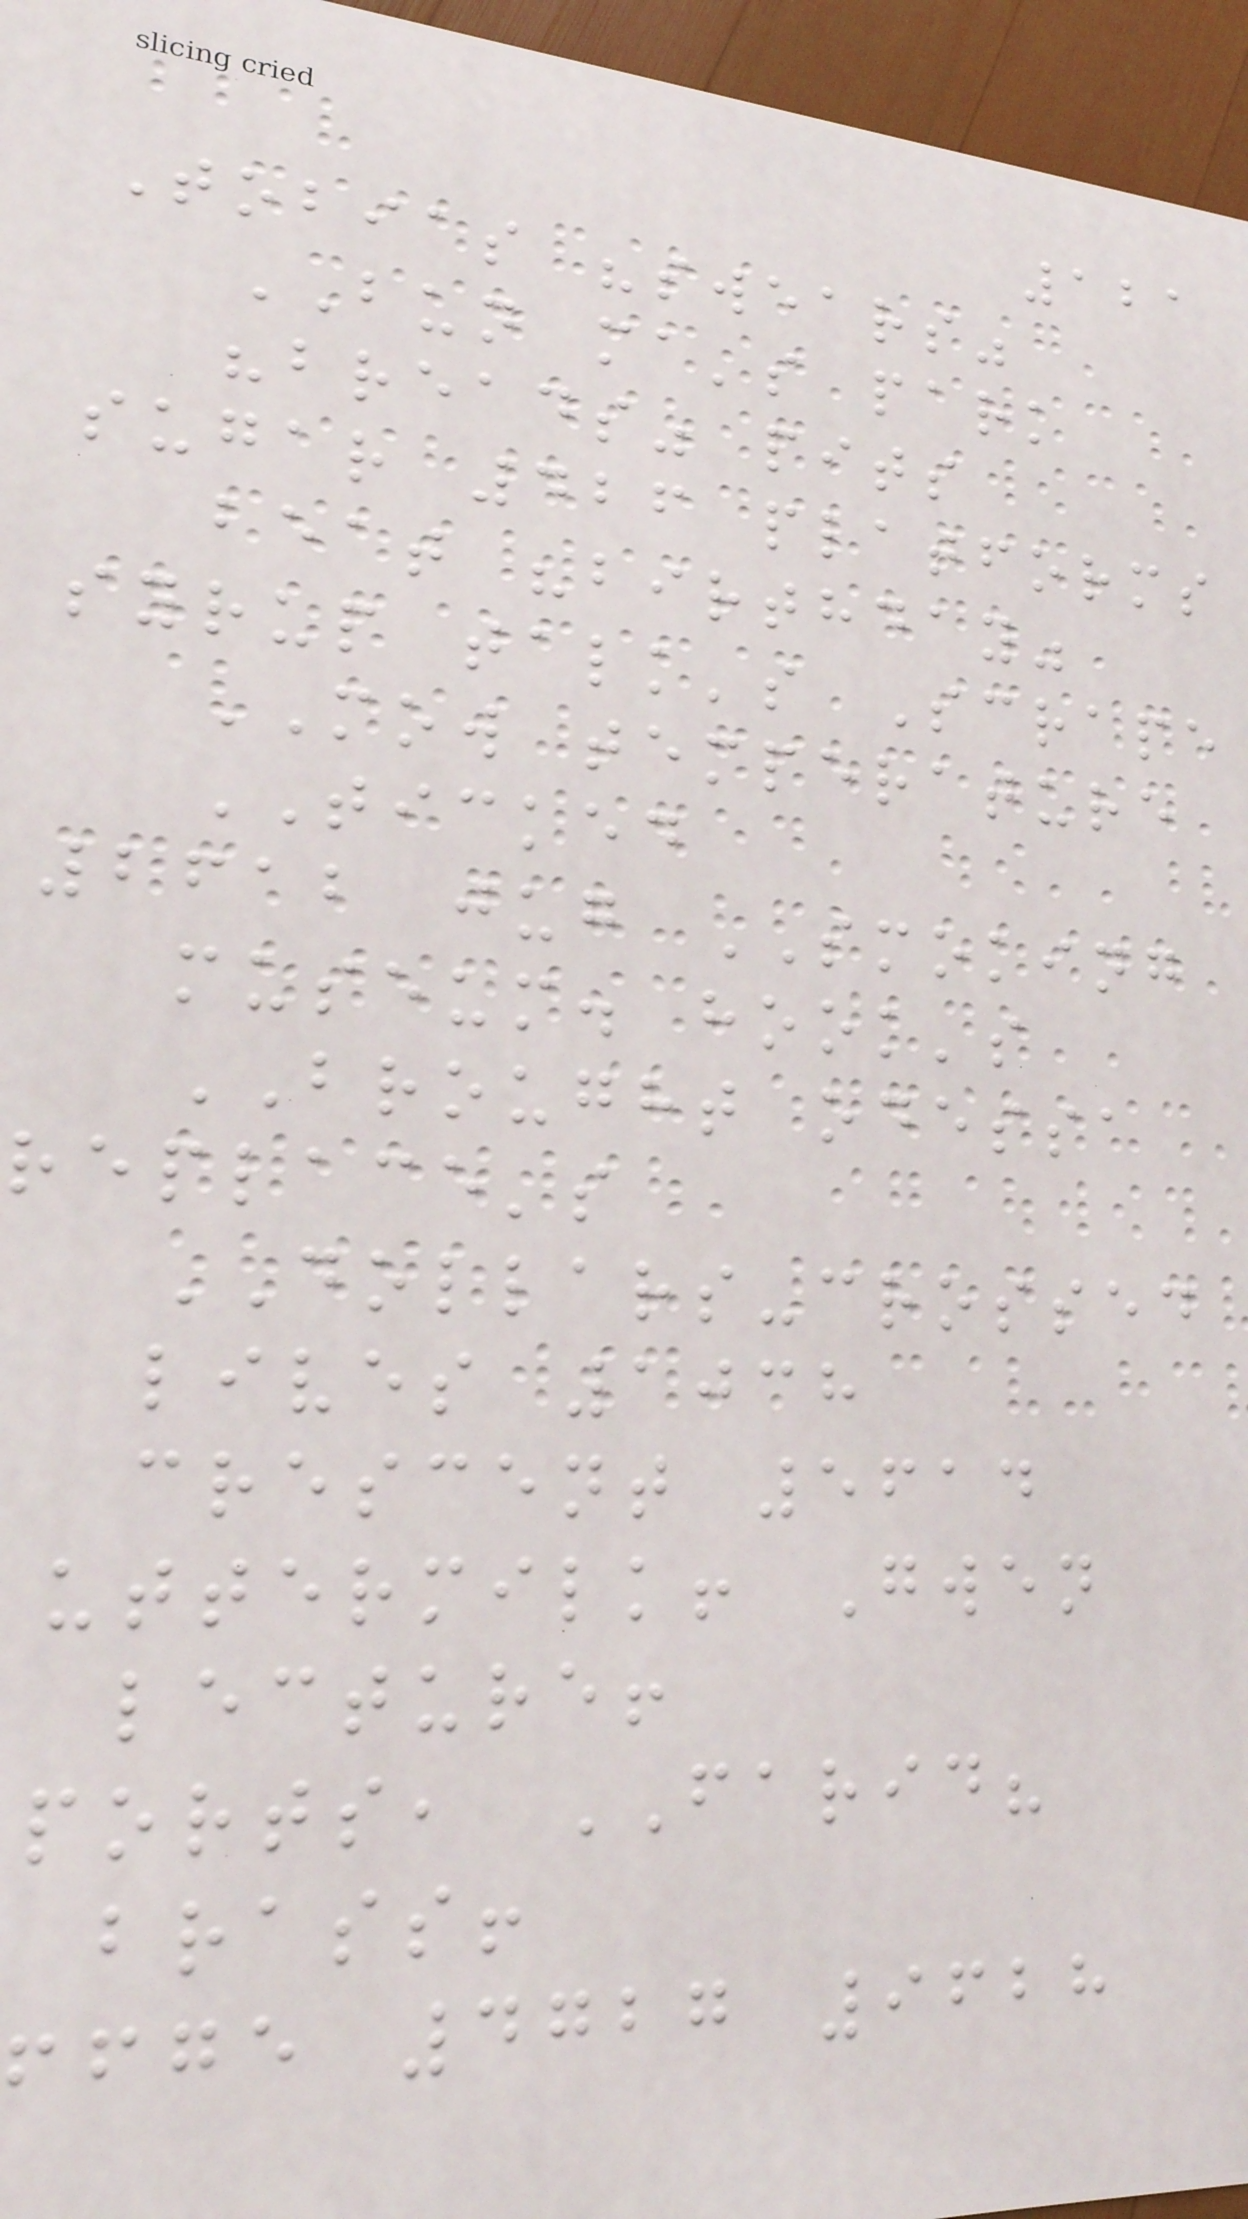121
Tobias "swears"
BUN ma's park
"breads" pits
sugar 426 platforms
beat "birthday"
syrup talk's Scrape
MOW temperature
TICKED
2612 jug SMOKING
museum. hook's
BROUGHT odessa
replace's
DOLLARS-crossed
lives 1038
crescent 5614
uttermilk! Gwen
lecture!
ports, FARID?
brass!
ffge 4727 9628
